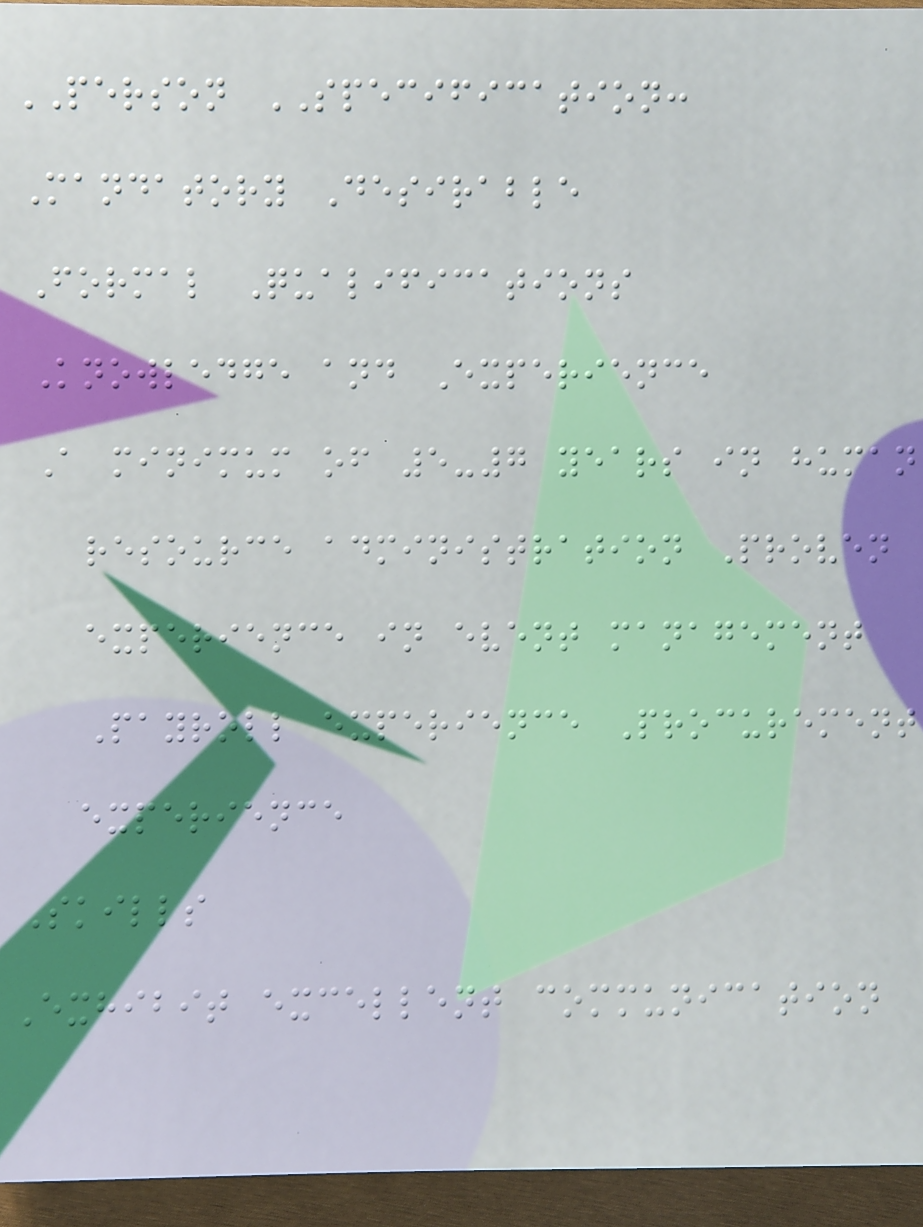PERSON SPECIFICATION:
Mandatory Desirable
Formal Qualifications
Knowledge and Experience
A minimum of 5-7 years in human
resource administration Proven
experience in event management
Payroll experience Procurement
experience
Skills
Exhibit excellent communication
